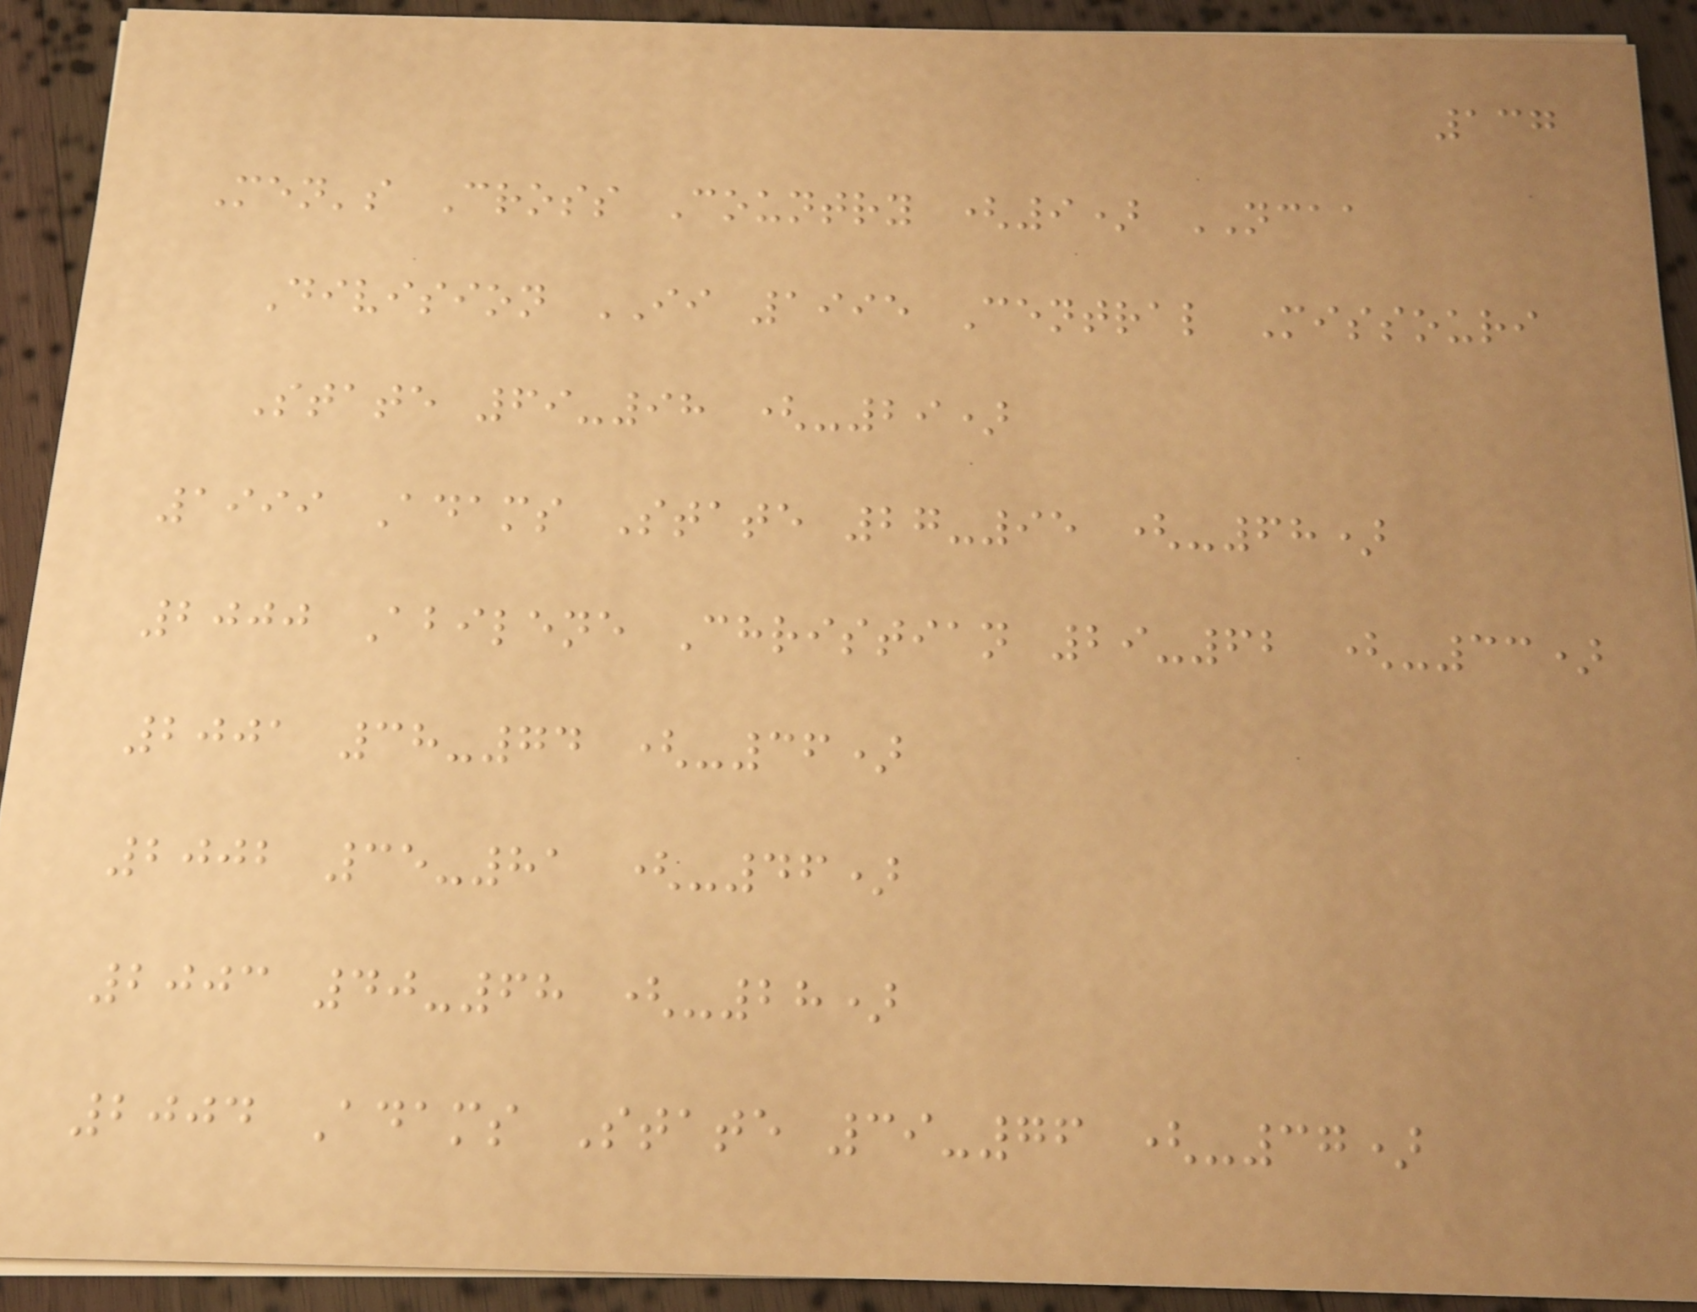137
Men's Cross Country (9) NCAA
Division II 1995 Central Missouri
State 69-98 (-29)
1999 Adams State 27-95 (-68)
2000 Abilene Christian 29-62 (-33)
2001 38-74 (-36)
2002 35-81 (-46)
2003 40-68 (-28)
2004 Adams State 39-76 (-37)
